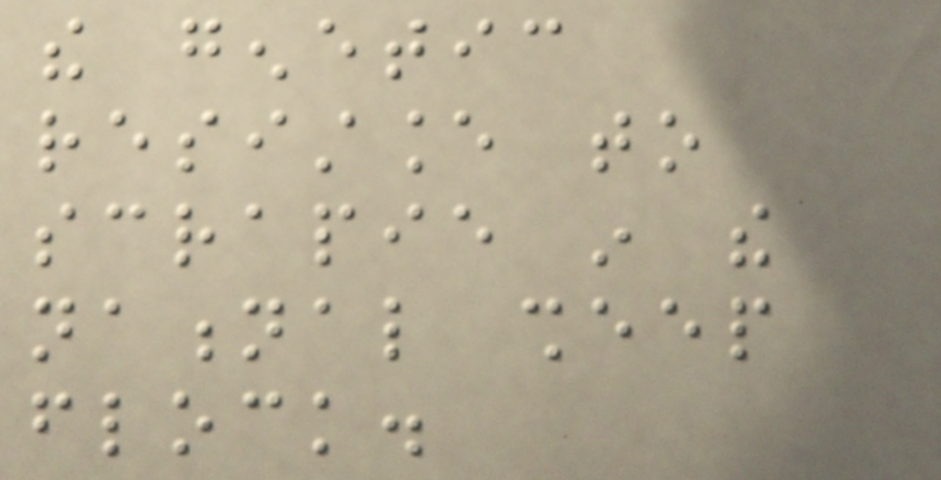the genetic
resistance to
scrapie in the
national sheep
flock.
